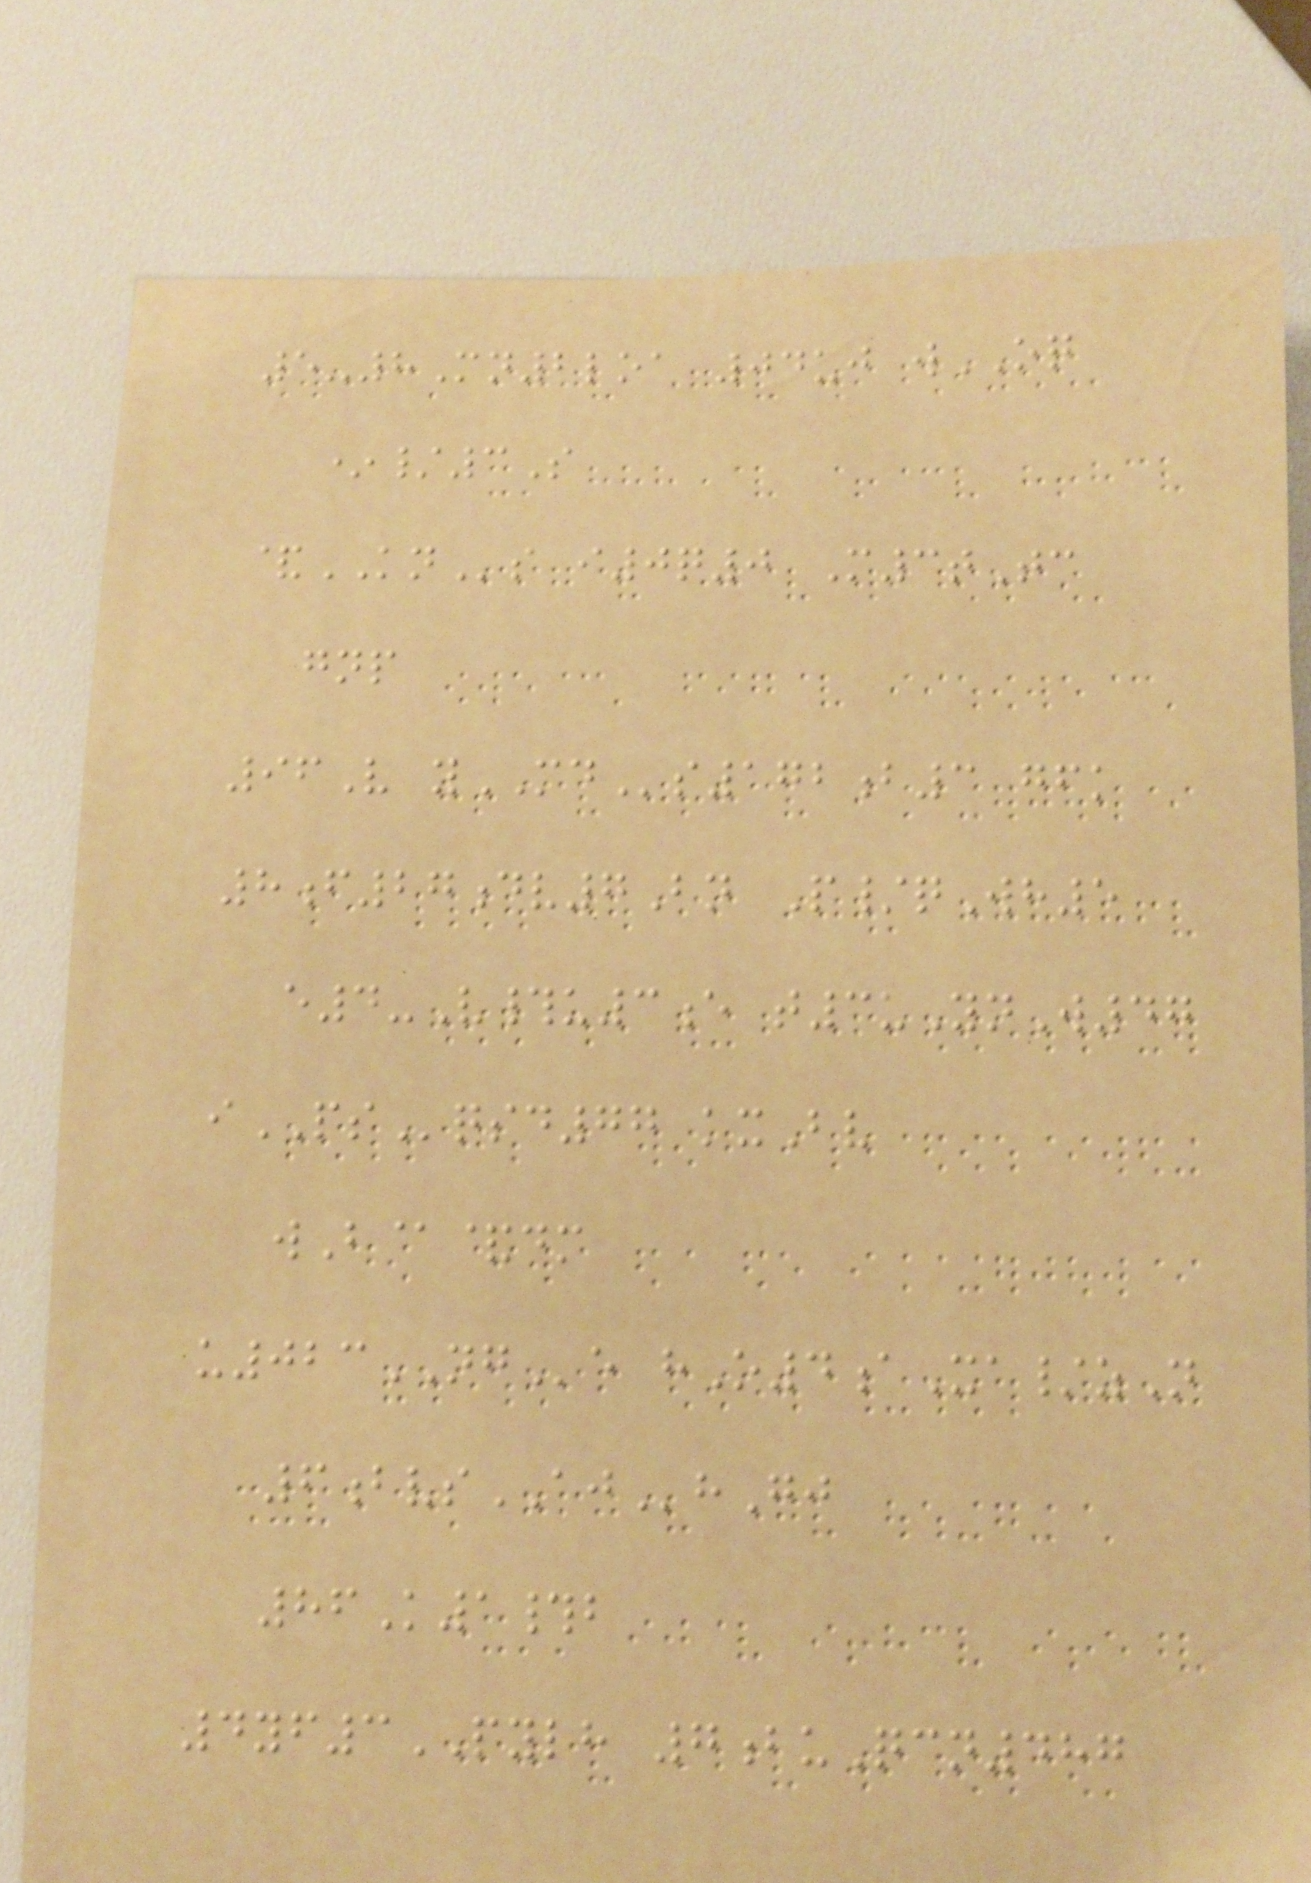5-8Mn2loa 04uj wOQ
*/3S
&KNs i0q0 M3tTc
gnp
96V yMDs172b3 gfk
8f27dv7Bn P/qWh5
e4-V#u3e t3uYnW47
iPSqsd77 kxBv
wB@&dm
u023NGe hO4aXa/zN
6bvsAJhGj
86K1#b
4yf3PYLH 7buQcn487
